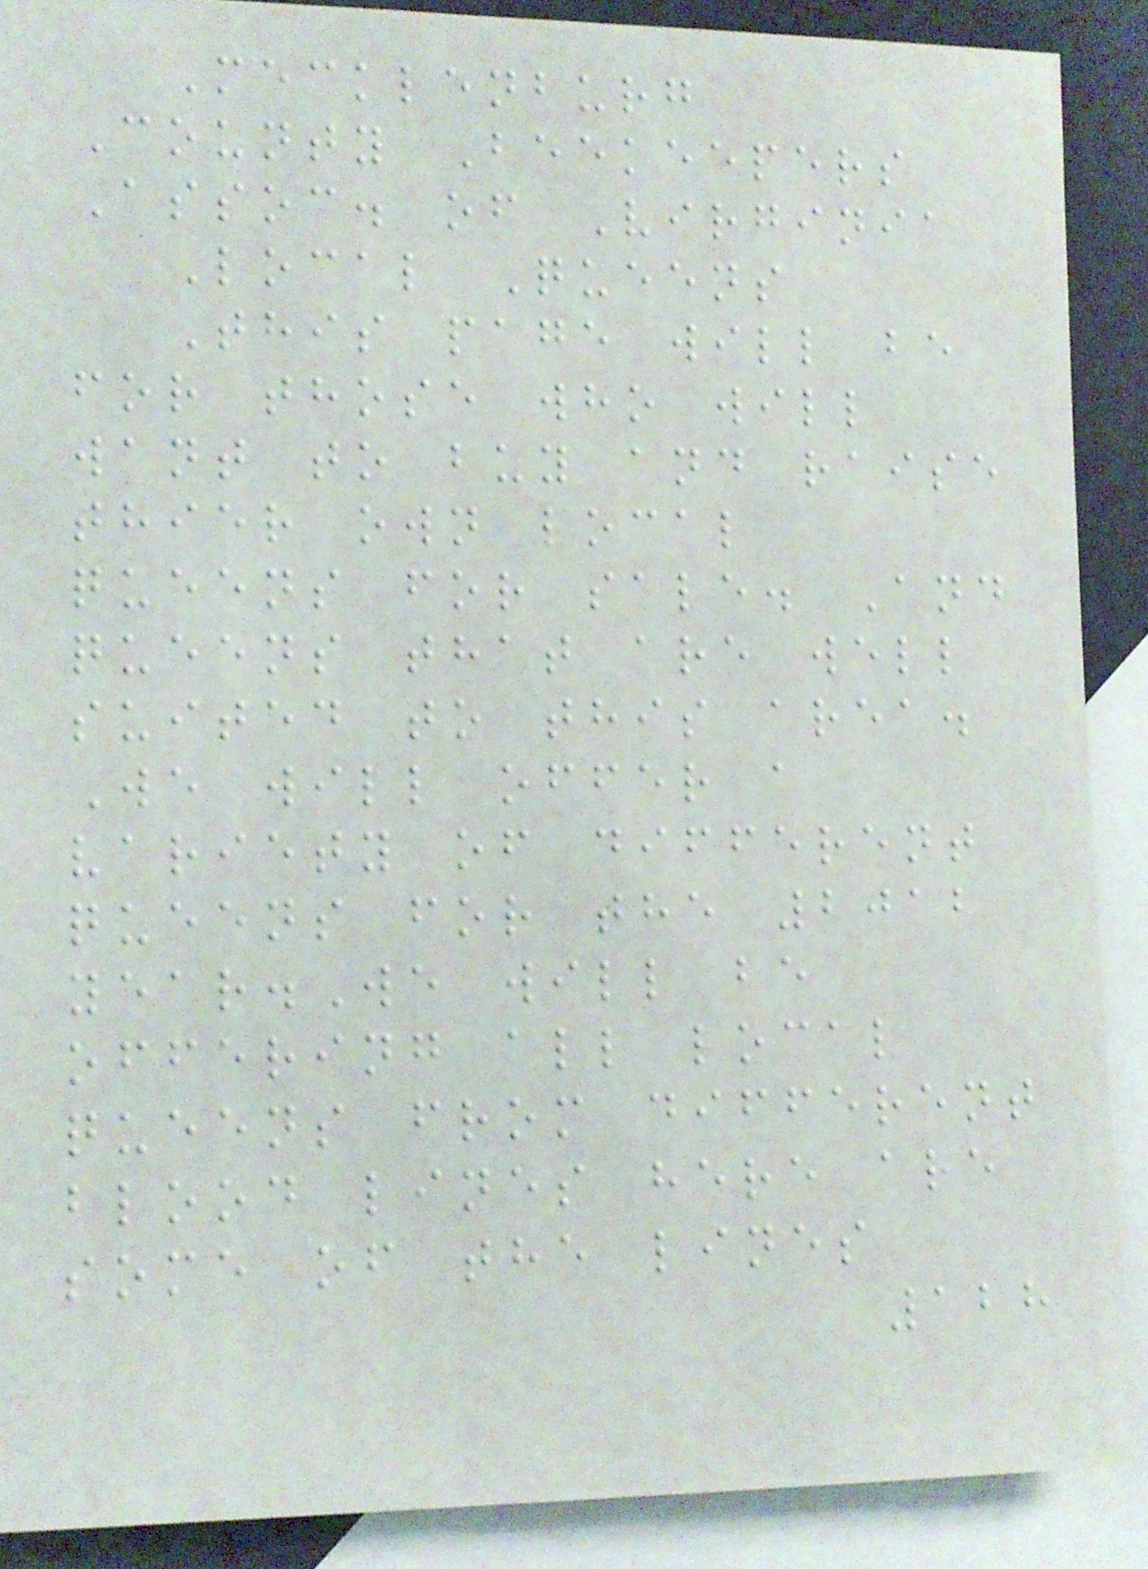Mecklenburg
County Beekeepers
Assoc. of Virginia
Local Queens
This page will be
for those who will
want to buy and raise
thier own local
queens for sale. And
queens that are well
suited to this area.
We will offer a
variety of different
queens for the 2012
year.We will be
offering all local
queens from different
blood lines here are
some of the lines
128
